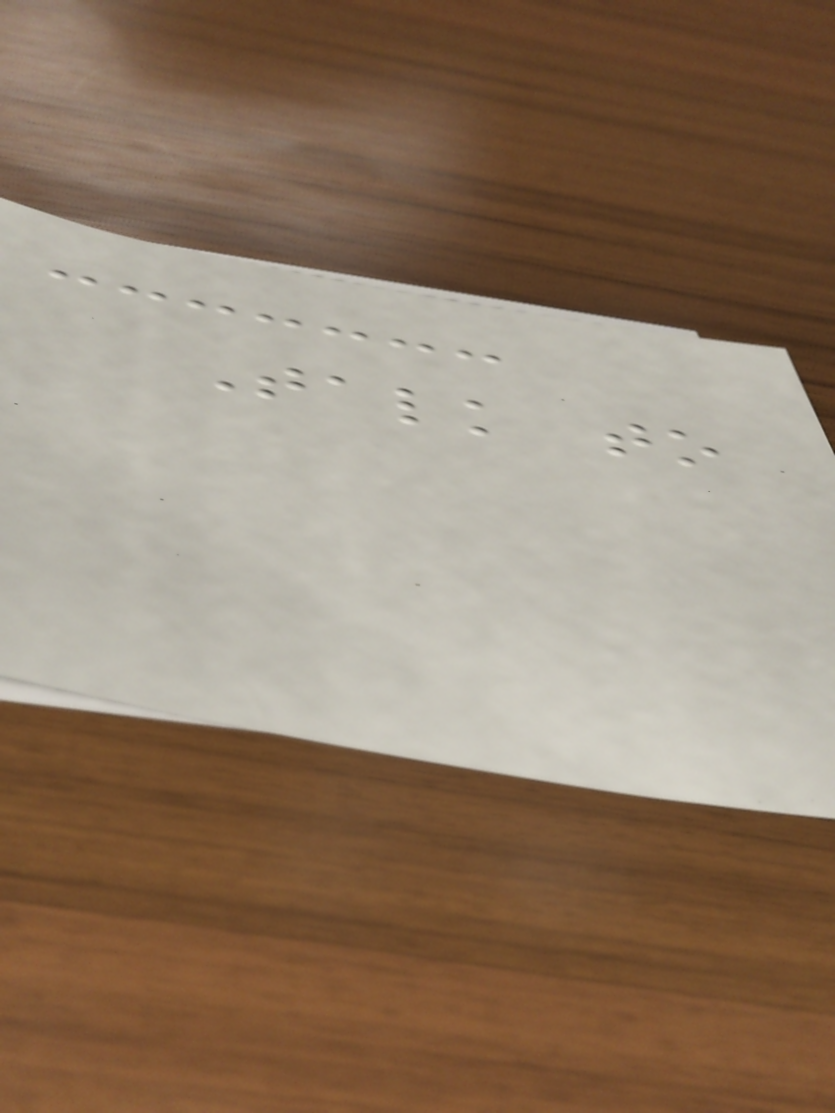Talk to
